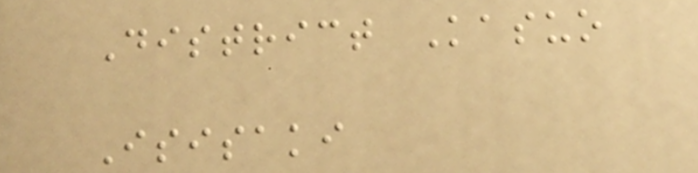District Kasuo
Isisaki
